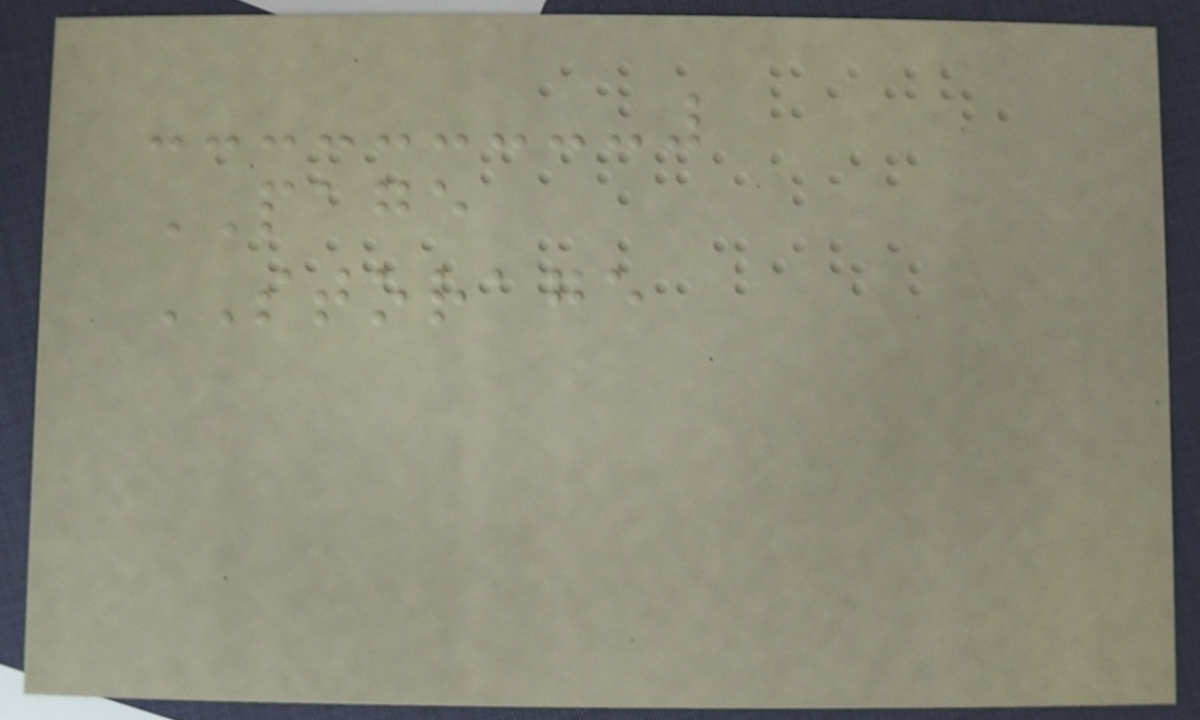PAGE
STORAGE
